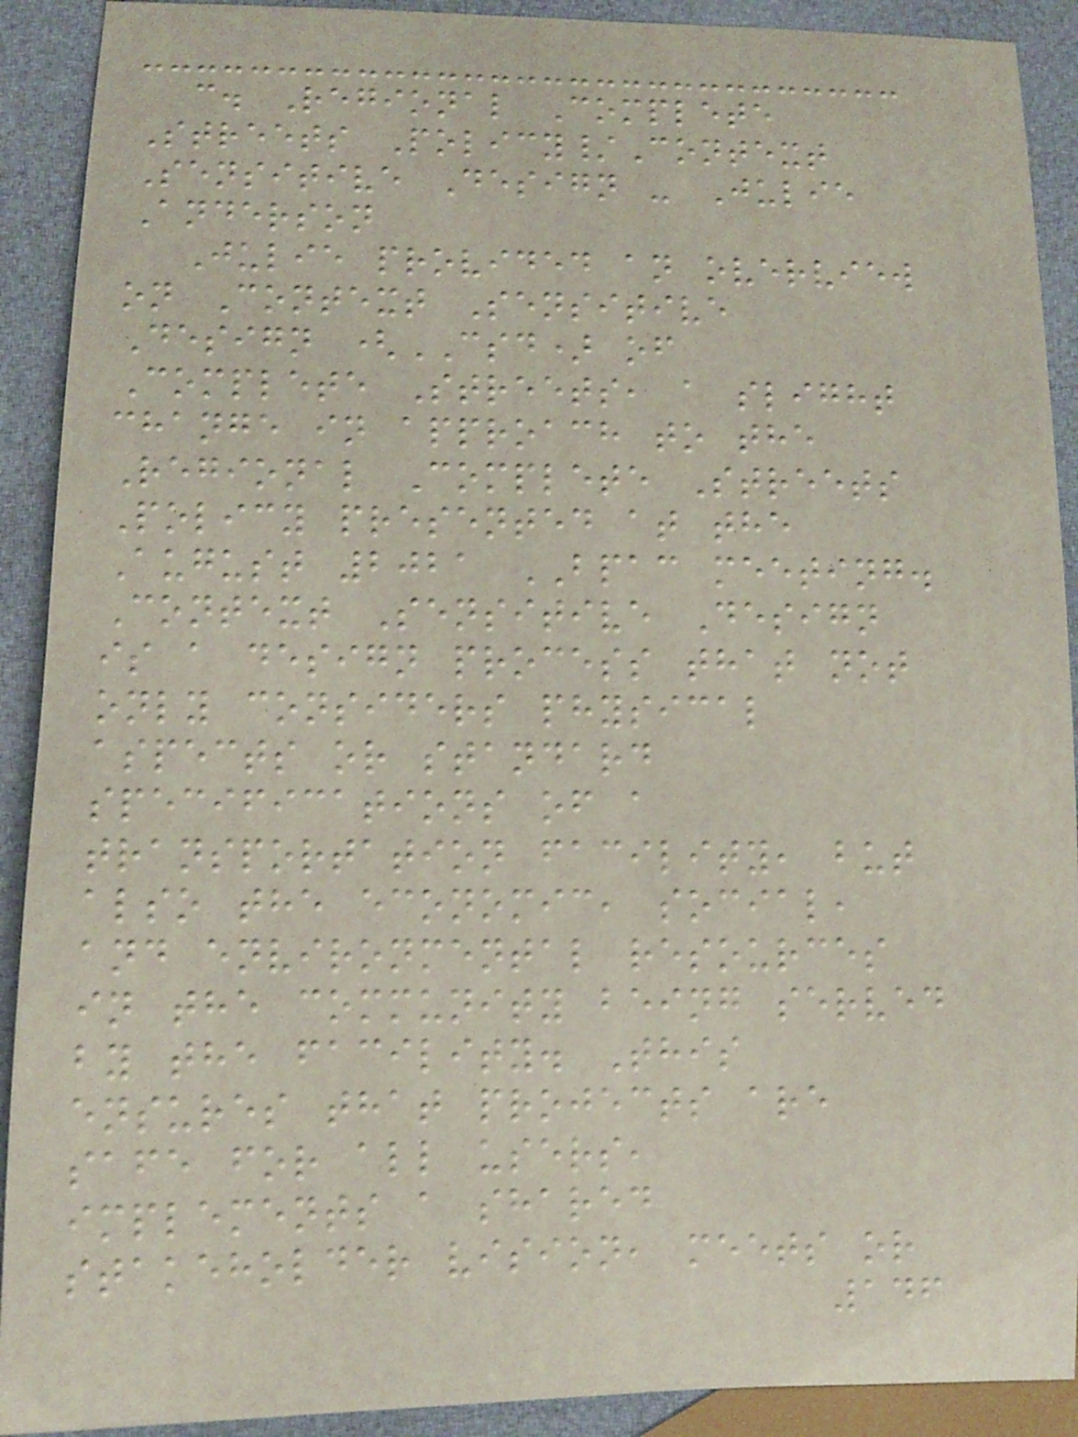c. Regional Complete
Streets Policy/Context
Sensitive Design - Julie
Anderson
Julie provided an overview
on Context Sensitive
Design (CSD) of
Complete Streets, a slight
change in approach to the
Regional Complete Streets
Policy presented at the
August 2021 BPAC meeting.
Context Sensitive Design
is a design process that not
only considers physical
aspects or standard
specifications of a
transportation facility, but
also the economic, social,
and environmental resources
in the community being served
by the facility. This
ensures that projects are
safe for all users,
implements a shared
stakeholder vision, meets or
146
